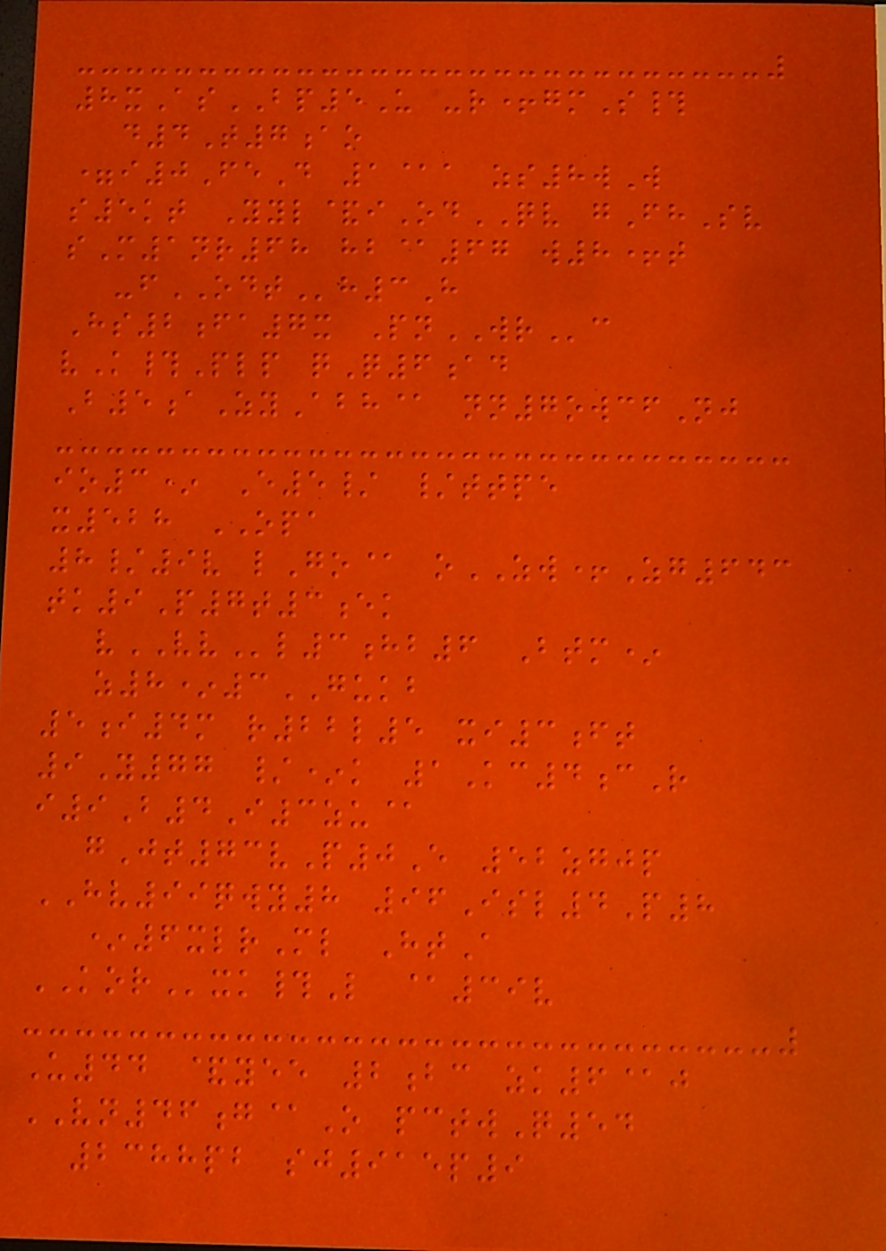8xAsBP5U -r+gmS#
d4T7ao
=i0FeD 1@a zs8wW
s5kt Yyl&iOdQV gFhSv
sM1nr68 hb@67 w8+t
-fODTh3H
Hs2fa7x PnWRc
vK#Plp qQ6ad
B5aZyAbh@ nn7owcfNj
io3* E5/ /ttpe
x528 OPA
8/9v lGo@ oZW+Zg643
tk9P7t3ek
vVVl3hb6 Btm*
z8*3GUKB
5i4m r22l5 xi3ft
9Y77 /*k 1Kc4cR
i9B4I3zu@
gJt73vP0E 52zgjp
HV99qwy8 96Isl4P8
*6xlrMl HtA
KORxk#L @39v
U44 &yee 2bc zk6@j
VN46g@O pctwQ54
2388pb sj915p9
